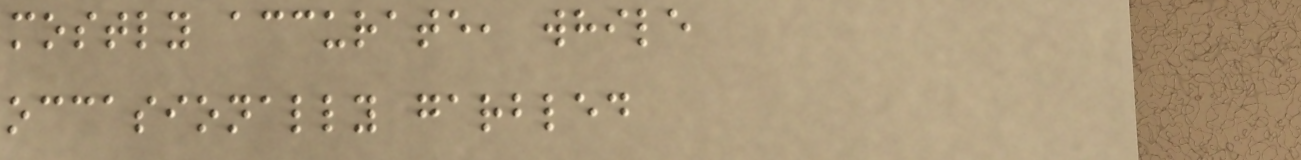mostly accurate, while
occasionally garbled
